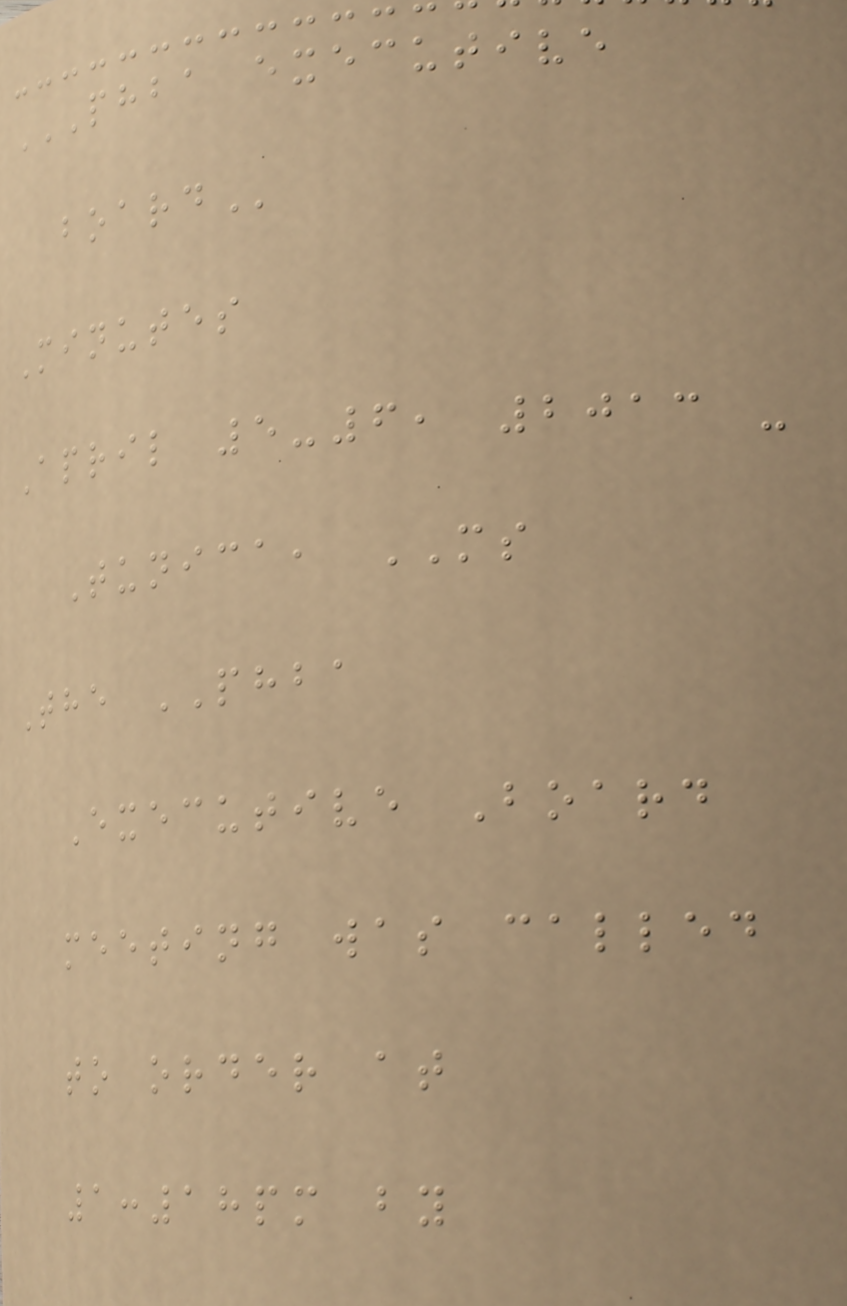PHBA EXECUTIVE
BOARD
Minutes
April 5-6, 2013 -
Tunica, MS
The PHBA
Executive Board
meeting was called
to order at
1:18pm by
